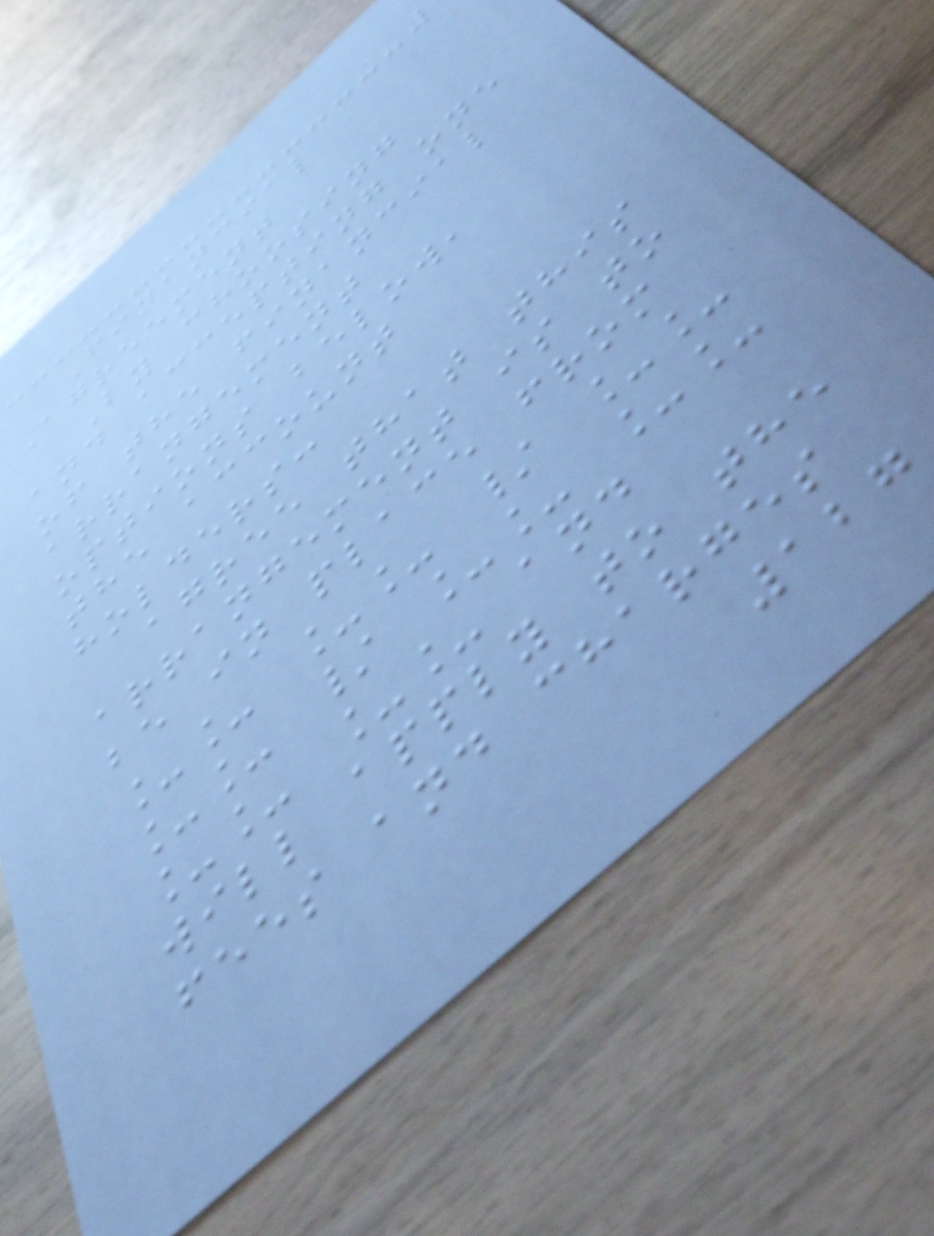Financial
Agreement
By choosing
and accepting one
of the financial
arrangement
options below,
the account
holders:
agree that this
arrangement is to
be in place from
__ __ / __
__ / __ __
__ __ and
will apply to the
fees and charges
127
